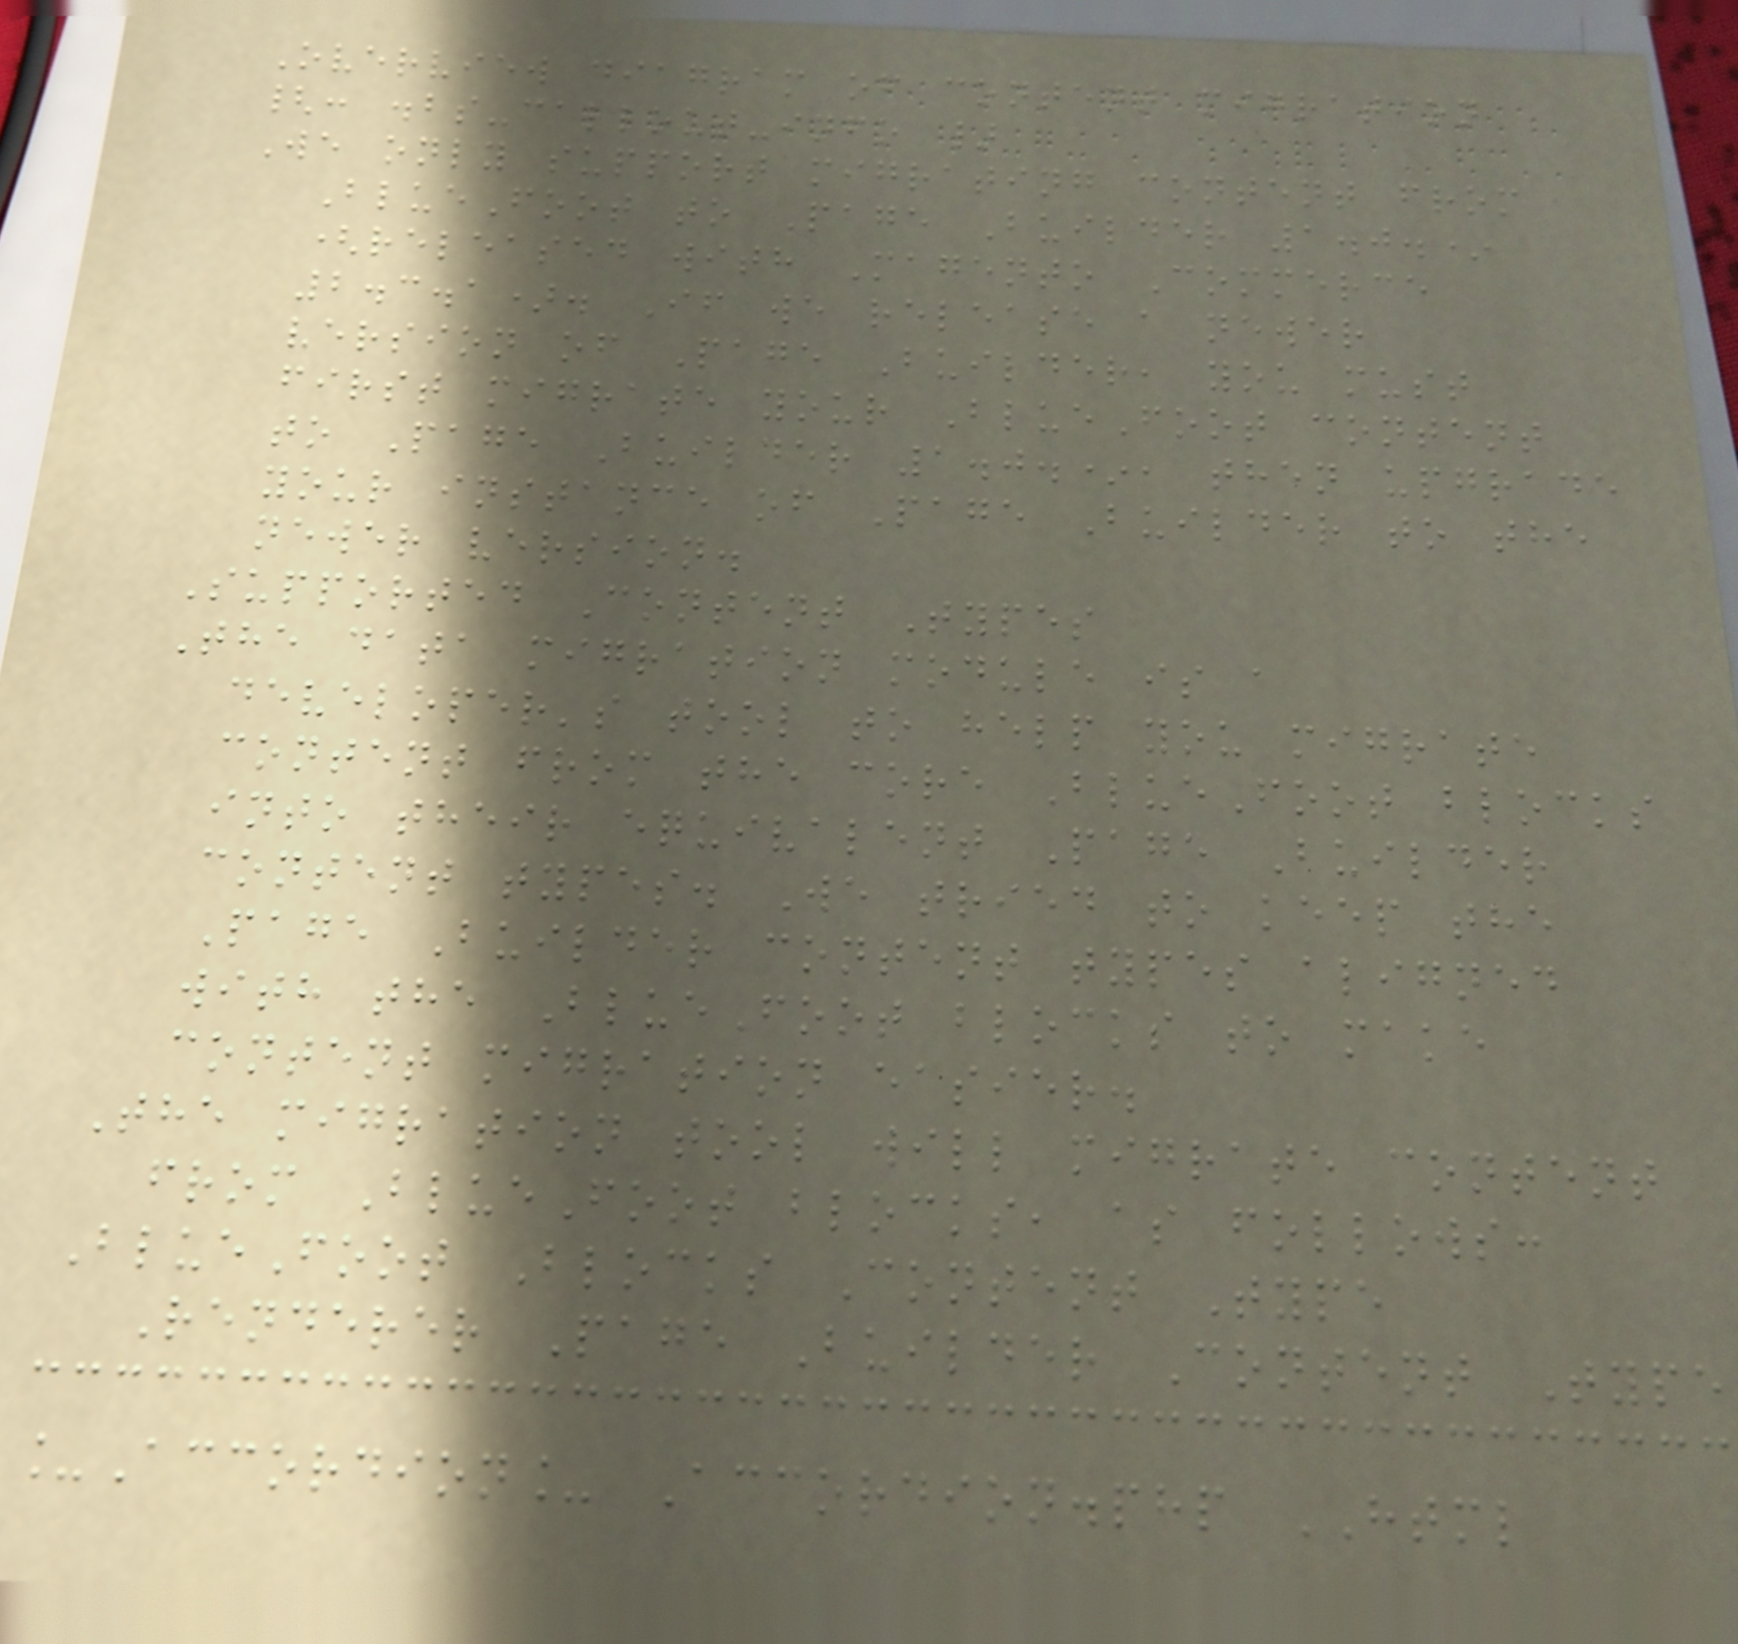Overview diagram of content migration
{: .bs-callout-info }
We only support migrating content from
BlueFoot to Page Builder 1.0.*
(released with Magento Commerce
2.3.1). If we release a newer
version of Page Builder, you must
first migrate your BlueFoot content
to Page Builder 1.0.*, then upgrade
your instance of Page Builder to the
newer version.
Supported Content Types
The data migration module is a
developer's tool to help you migrate
content from the core BlueFoot blocks
into their equivalent Page Builder
content types. We tried to keep the
Page Builder content types aligned
with the BlueFoot blocks to make
content migration easier.
The migration tool will migrate content
from BlueFoot blocks, as follows:
BlueFoot Blocks Content Type
Renderer Page Builder Content Type
_Accordion_ Accordion.php HTML
